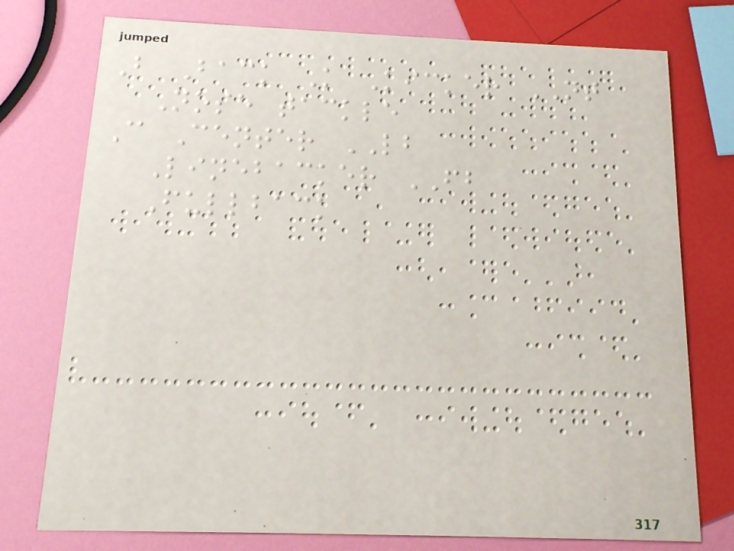B Back K Kicker NT
Nose tackle
C Center LB
Linebacker FB
Fullback
